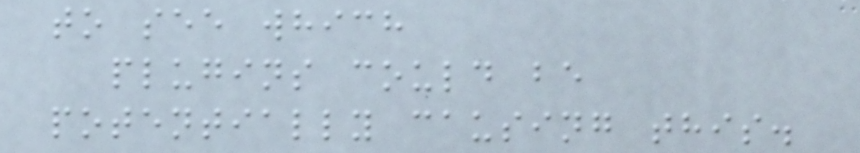to see which
plugins could be
potentially causing this.
